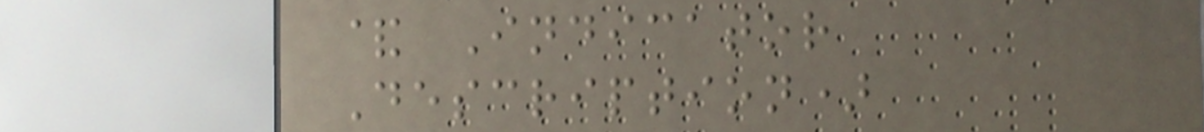& Indicator
Description)
